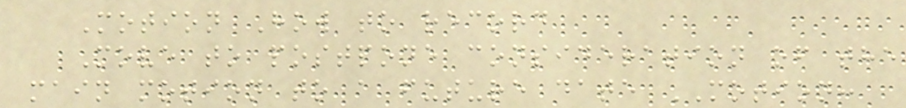Motion How to record
Move to postpone consideration of the
main motion to a future date MOTION:
